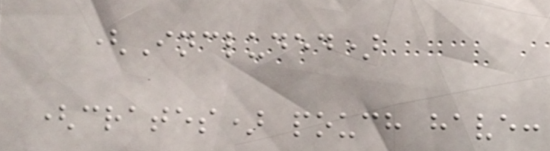(Included)
(crates) pouch have:
